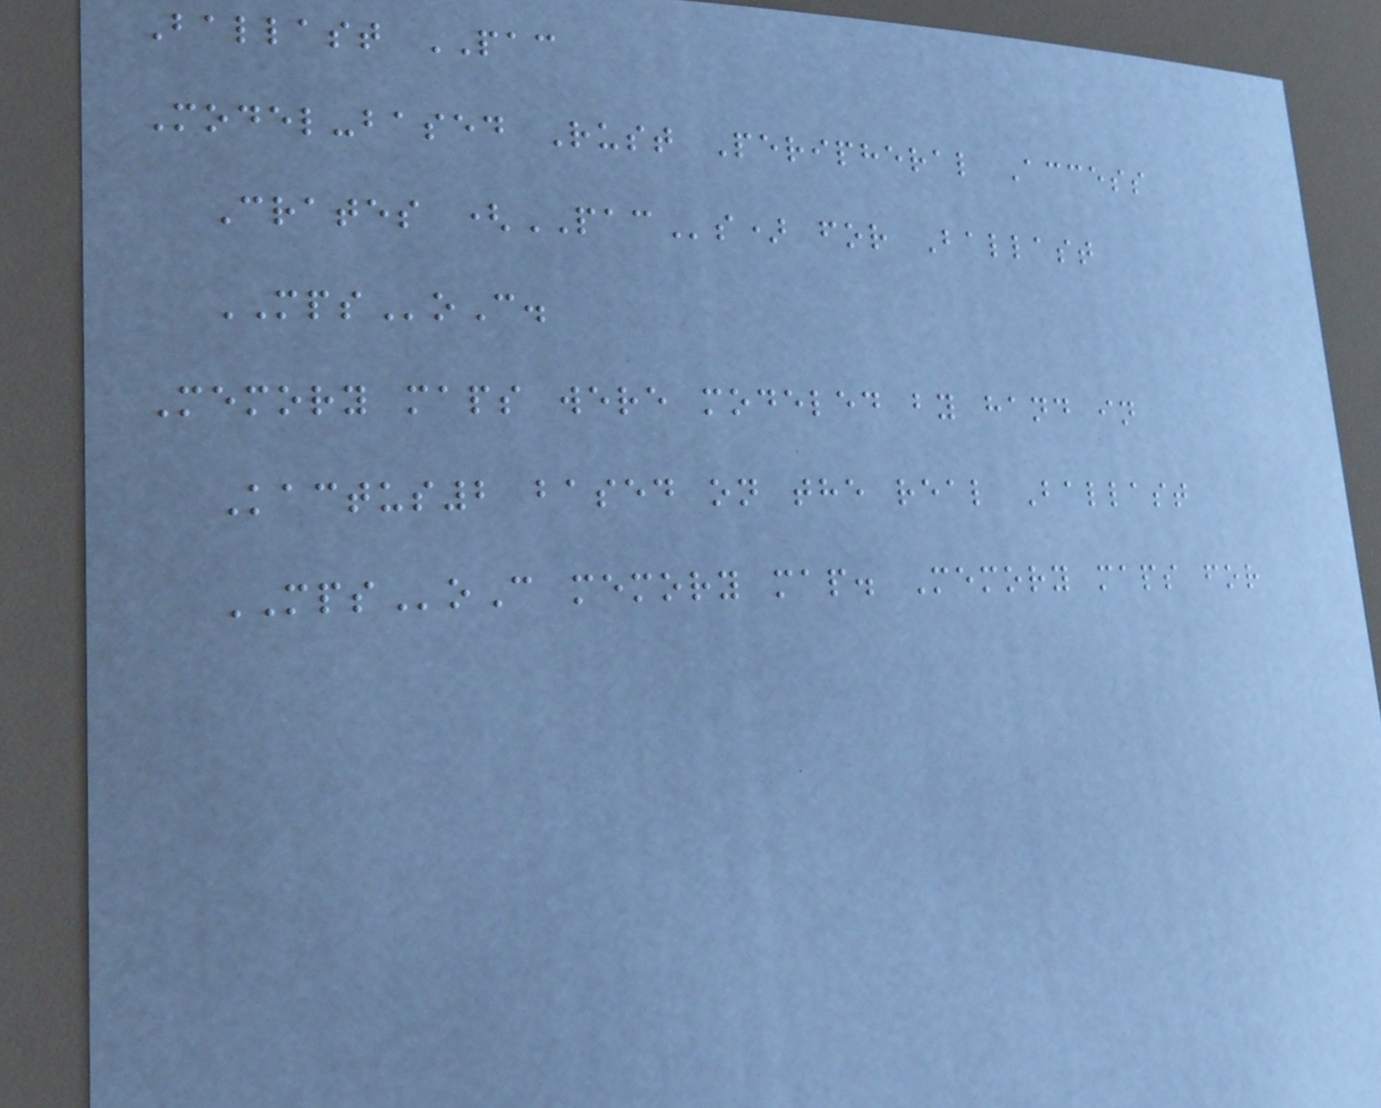Ballast PAC
Model-based Rust Peripheral Access
Crates (PACs) for Ballast
MPSoC.
Memory maps were modeled by hand in
Kactus2 based on the real Ballast
MPSoC memory map. Memory maps for
